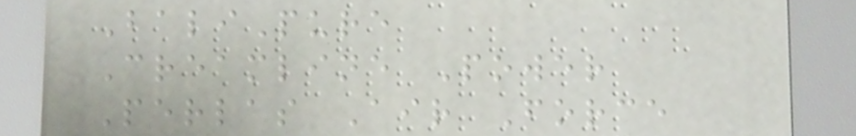BaliPure
Creamline Power
Perlas Air Force
